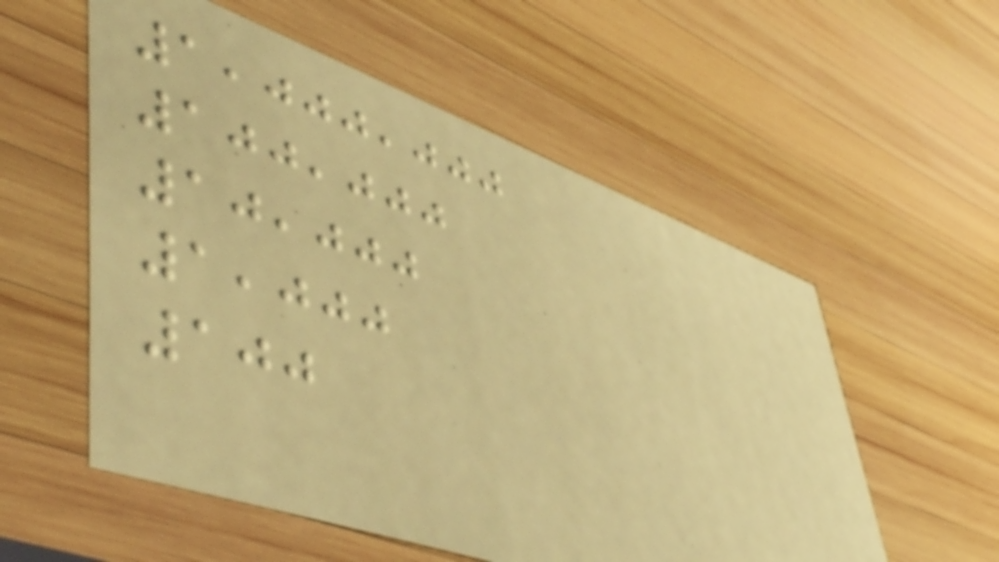1,000,000
100,000
10,000
1,000
100
